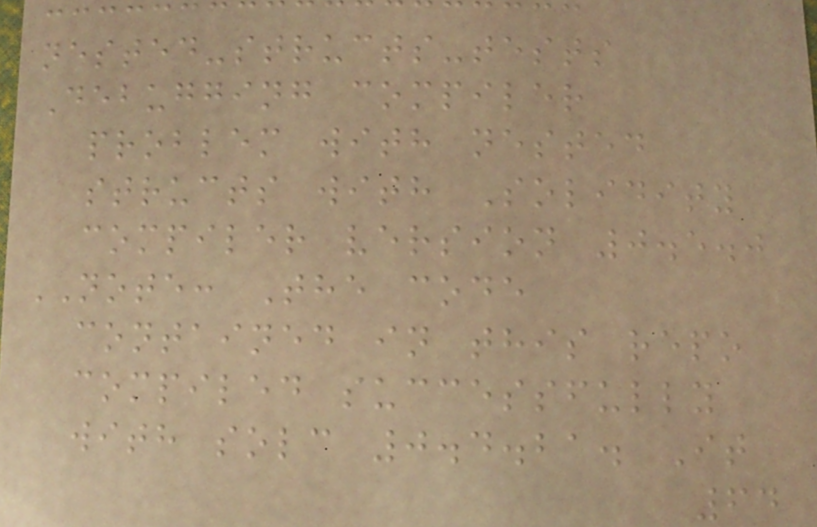nested-structs-tests
Debugging compiler
problem with nested
structs with Solidity
compiler version 0.5.0
NOTE: The code
contained in this repo
compiled successfully
with solc 0.4.21. It
64
